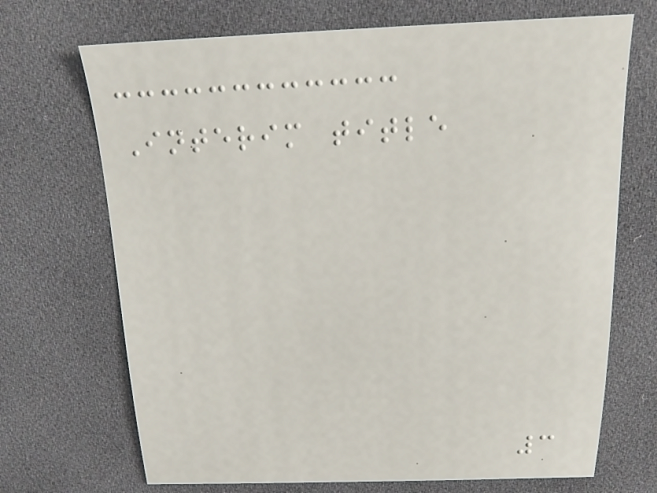Interim title
3
